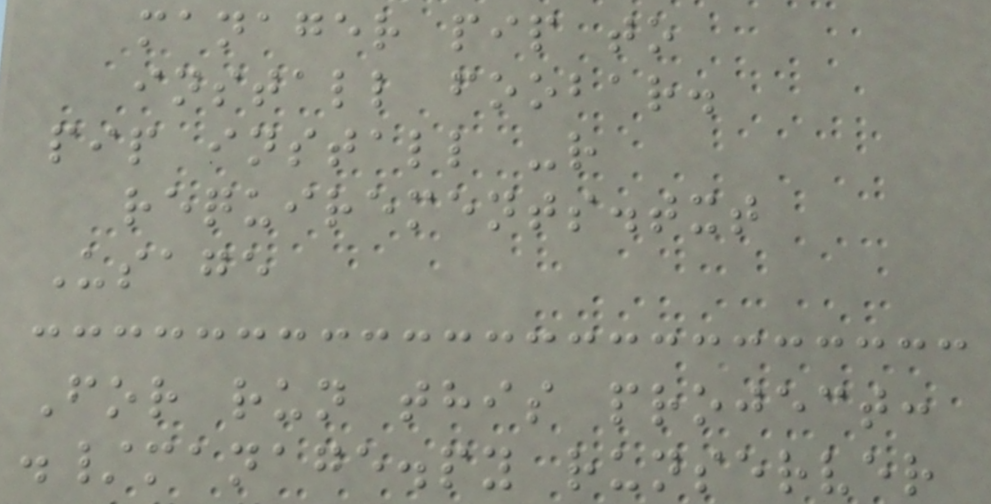manager pip to
install foobar.
pip install -r
requirements.txt
Usage
For run this project:
./manage.py runserver
